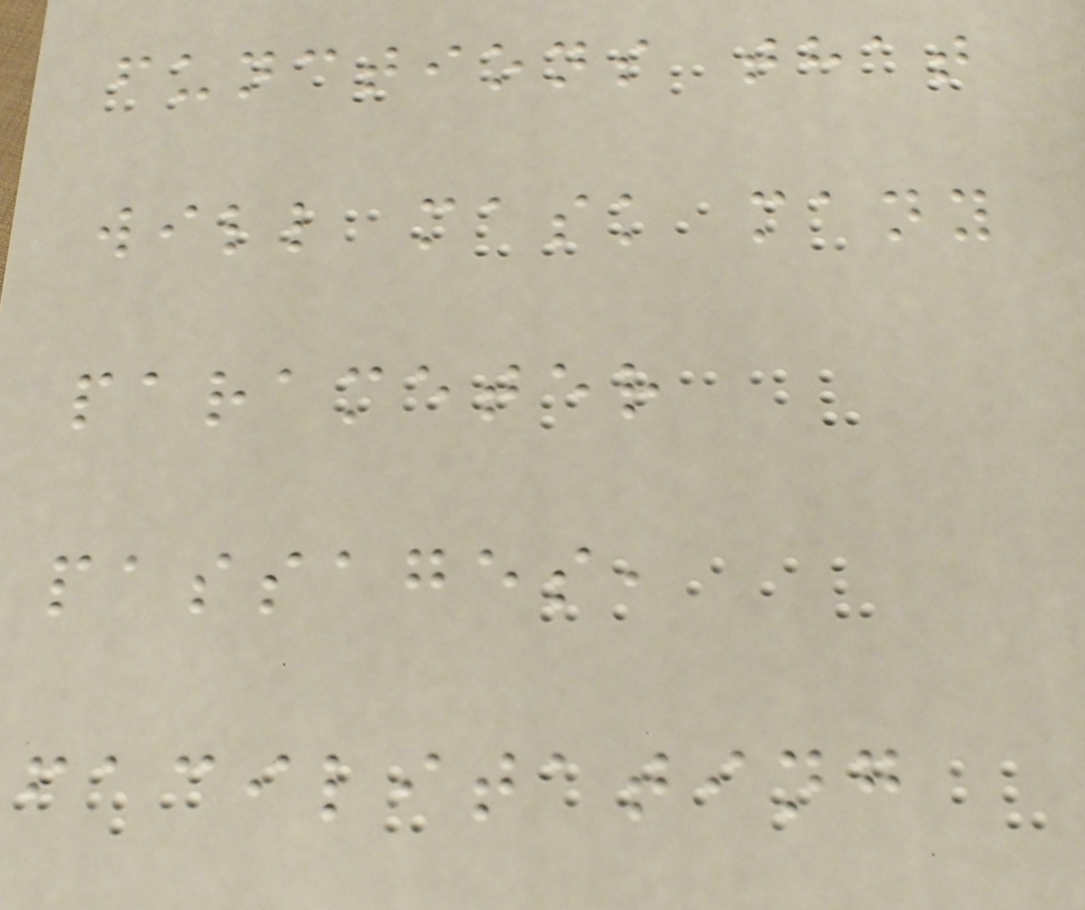functions that
will mask many
parameter
passages,
facilitating
